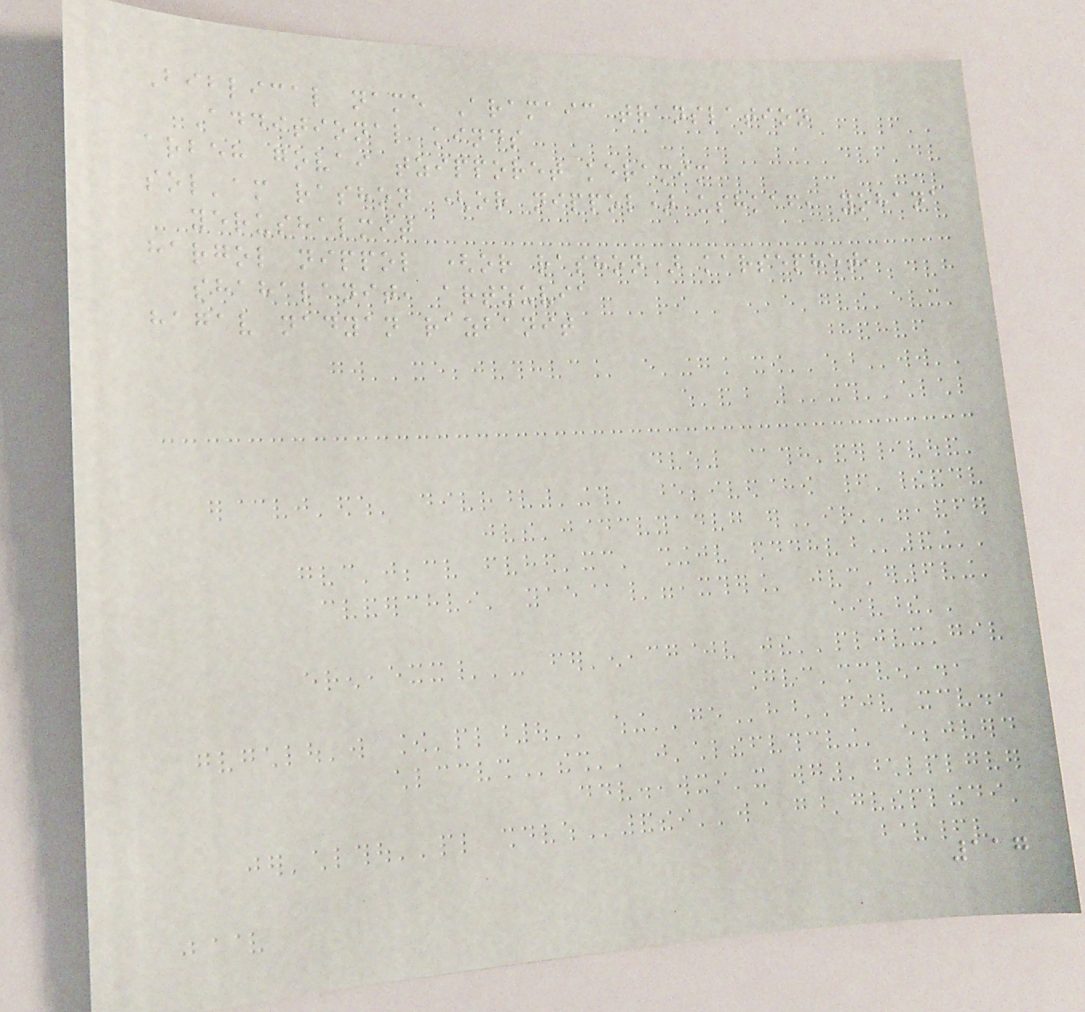Biblical name Aramaic translation
Additional kinds
arbeh govai tzipporet keramim
sol'am rashon (or nippol) ushkaf, yohana
yerushalmit
hargol nippol (or rashon) karsephet,
shahalanit, artzuvia
hagav nadyan razbanit
117
